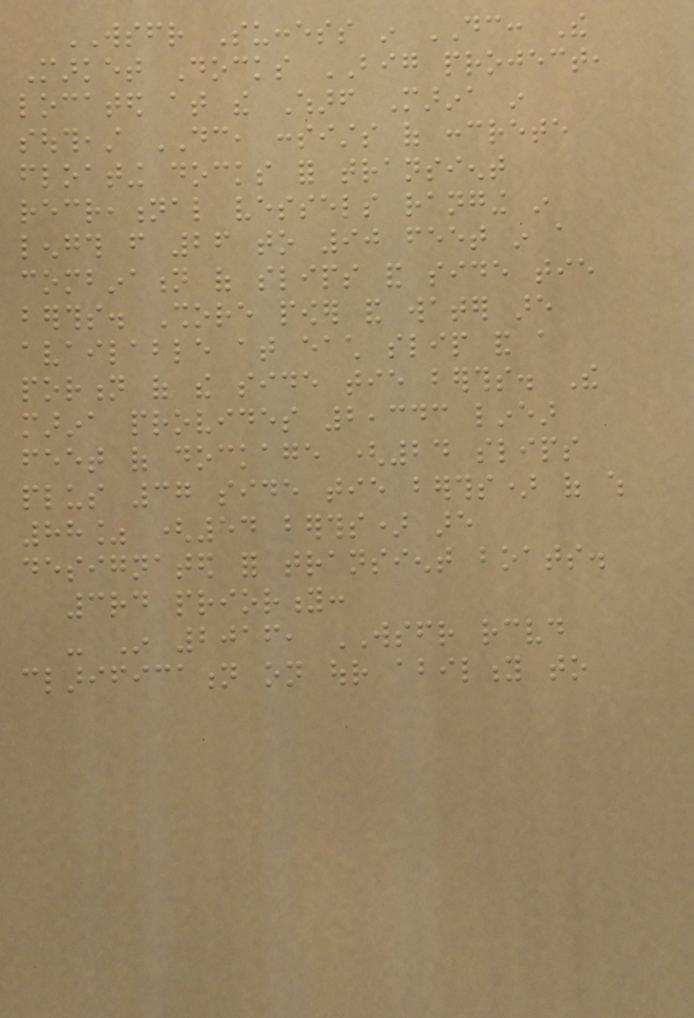WSFR Success in DC: The
Market Docks BIG project,
located at the Wharf Marina in
southeast DC, consists of concrete
floating docks for transient
recreational vessels ranging in
length from 26 to 90 feet in a
combination of slips and side tie
berths. Shore power and water are
available at each slip and a
portion of the side tie berths. The
marina provides 2,343 linear
feet of dockage (24 slips
plus 37 side tie berths) of which
88% (54 berths) are
designated for transient boats.
3rd priority:
- In 2016, WSFR received
clarification on our ability to
